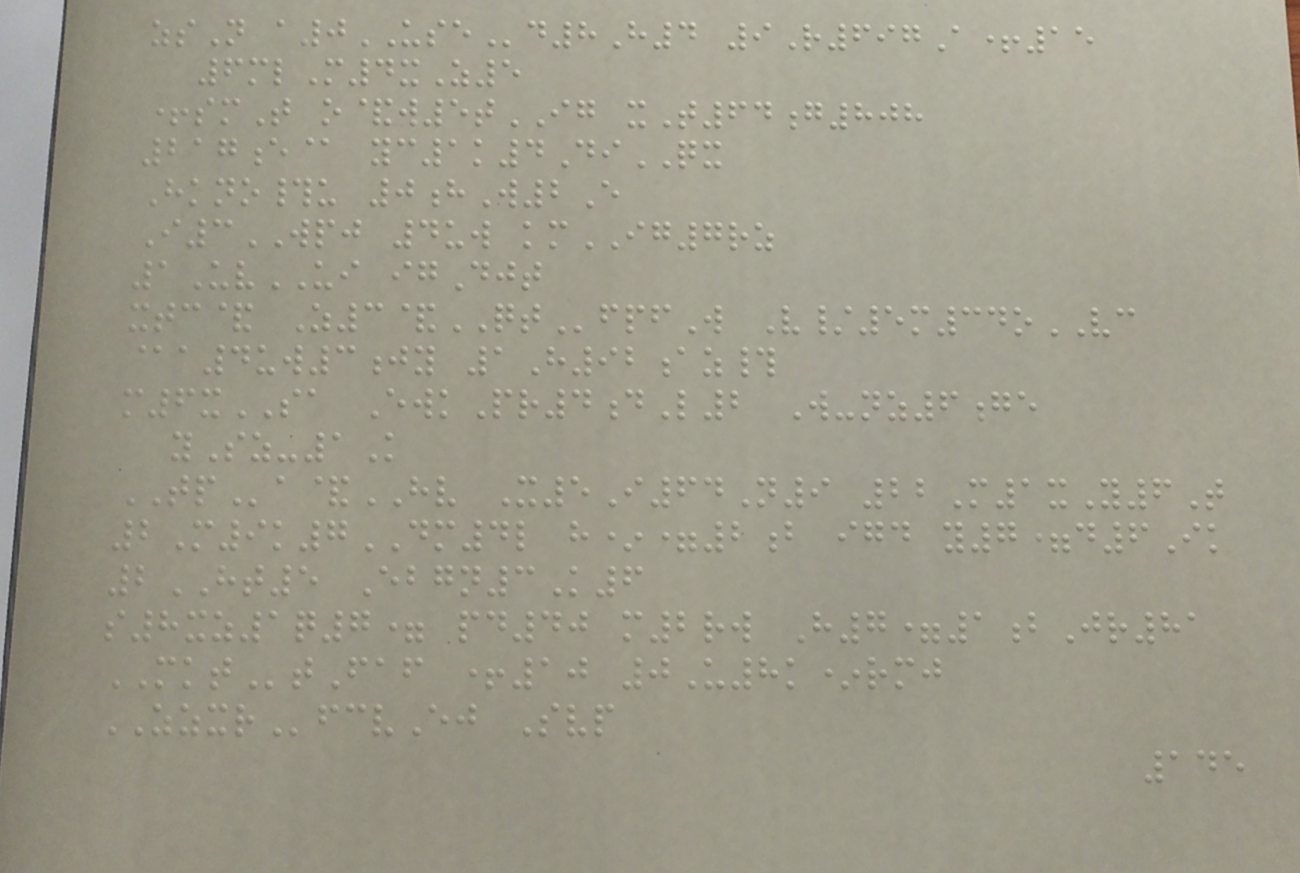zsN a0USEd8H4 9R697A+15
6mlM4xZ5
+smT o&w5tIG xT64g808
217e@ yc1k4DiQX
Hkno#u 0hW2E
I3WPJ 4uw kmIG7rz
1UvUI igDjt
xtc& Z3&QTfpfW V/5m34oVC
@a4uw3jy 1H92az#
m6xSA EwkPr4dL2 W-nz6ge
ySz-1K
TPa&HV X5I64N9 22M1xY6T
2M9k7DM4l h*=2b igd y7=d6Ik
2HT5 Ebgn3K6
s8xz1q7= pd40 m2rw H7=1bJr81
MKTtFaf +10 0U8k*rmj
ZZXRfcvEj Svp
145
